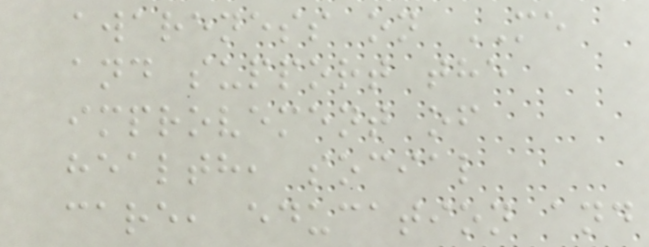awareness on ME
and support the
improvement of
health, social
care, education and
